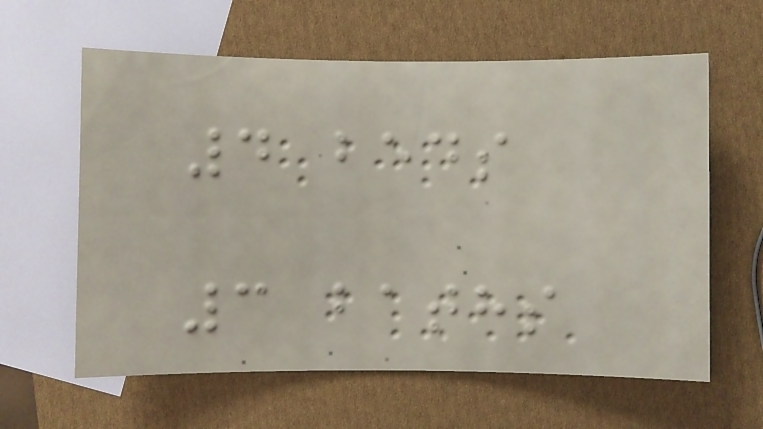4 beds
3 baths
